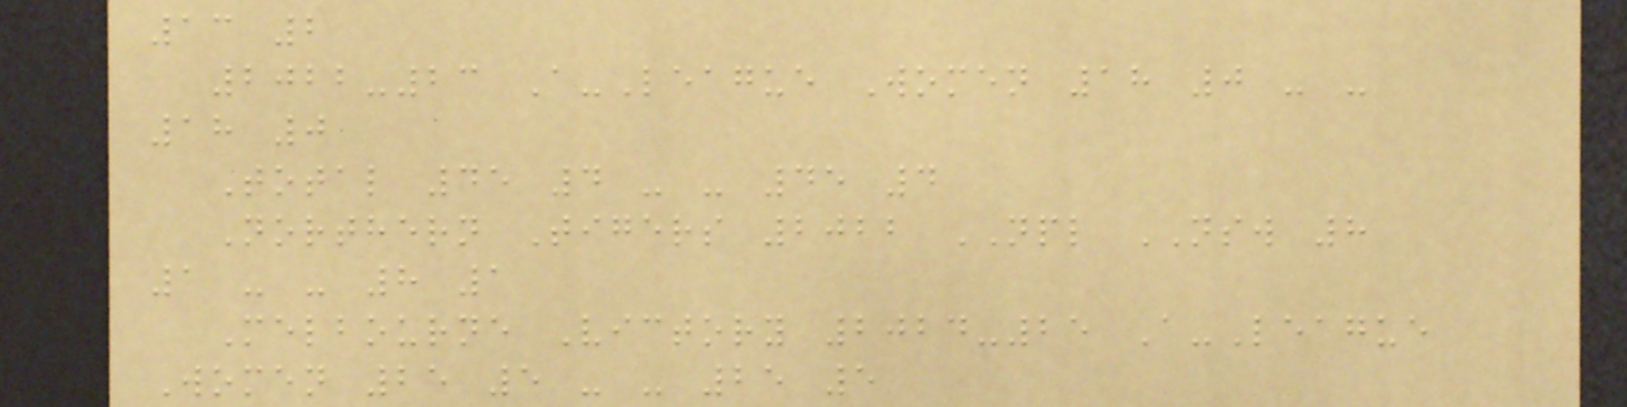13 2
2022-23 A-League Women 18 0 - -
18 0
Total 45 4 - - 45 4
Northern Tigers 2022 NPL NSW 8
1 - - 8 1
Melbourne Victory 2024-25 A-League
Women 25 5 - - 25 5
